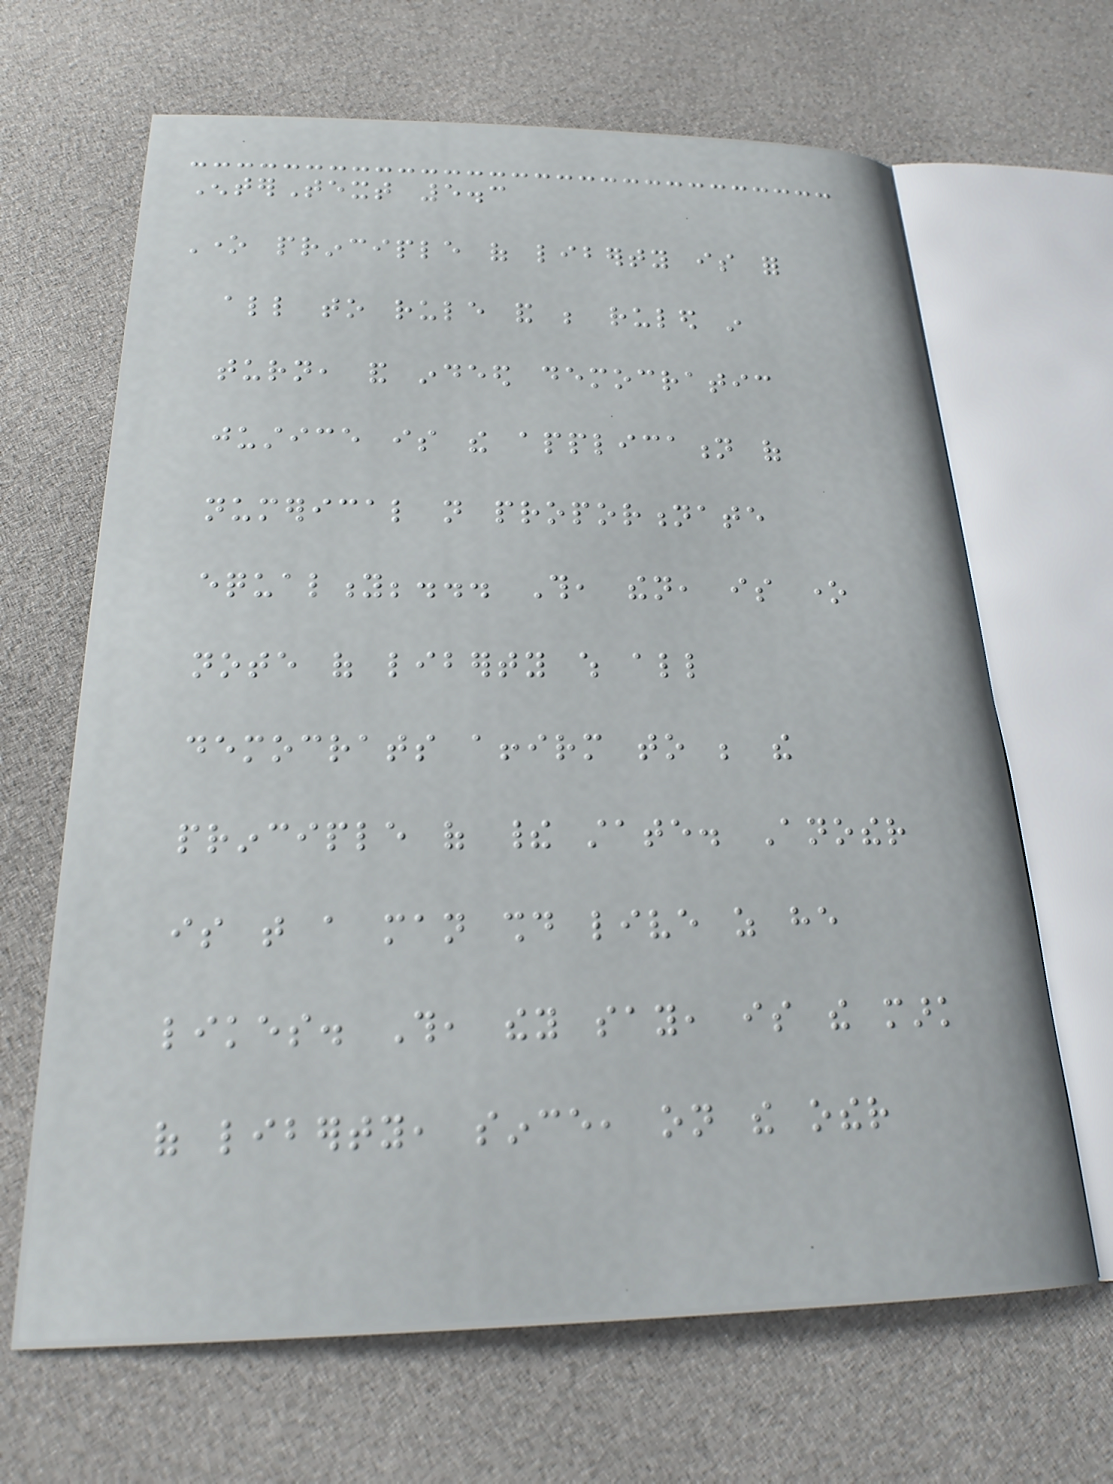EnterText 5.3
One principle of liberty is for
all to rule and be ruled in
turn, and indeed democratic
justice is the application of
numerical not proportionate
equality;... This, then, is one
note of liberty which all
democrats affirm to be the
principle of their state. Another
is that a man should live as he
likes. This, they say, is the mark
of liberty, since, on the other
